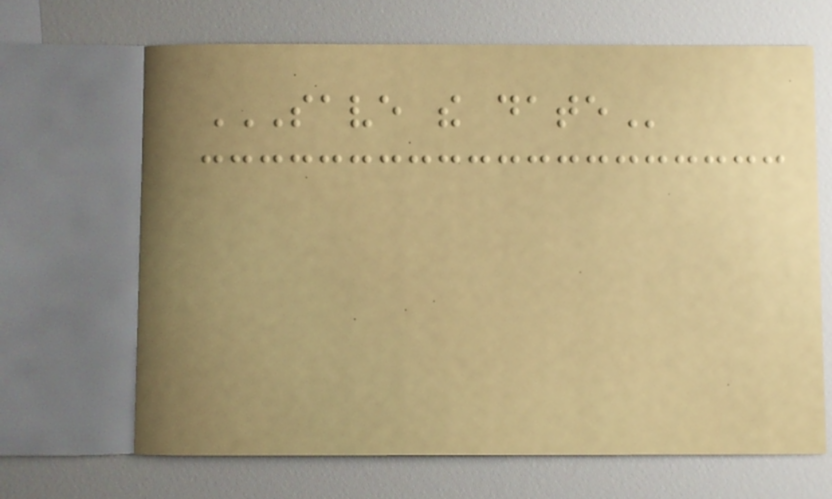SAVE THE DATE
